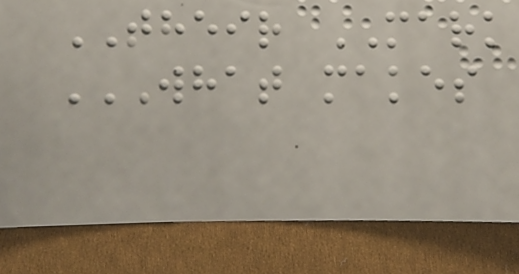THEIR MARK
WHAT MAKES
